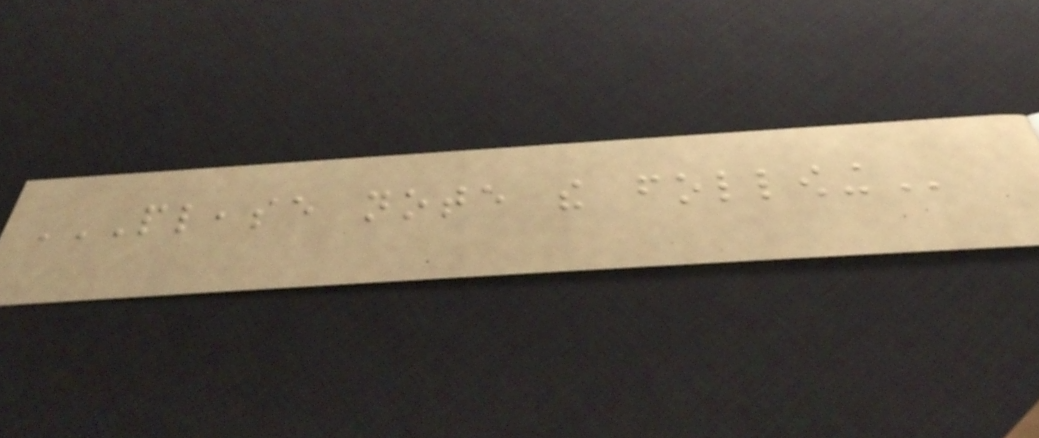PLEASE NOTE THE FOLLOWING
